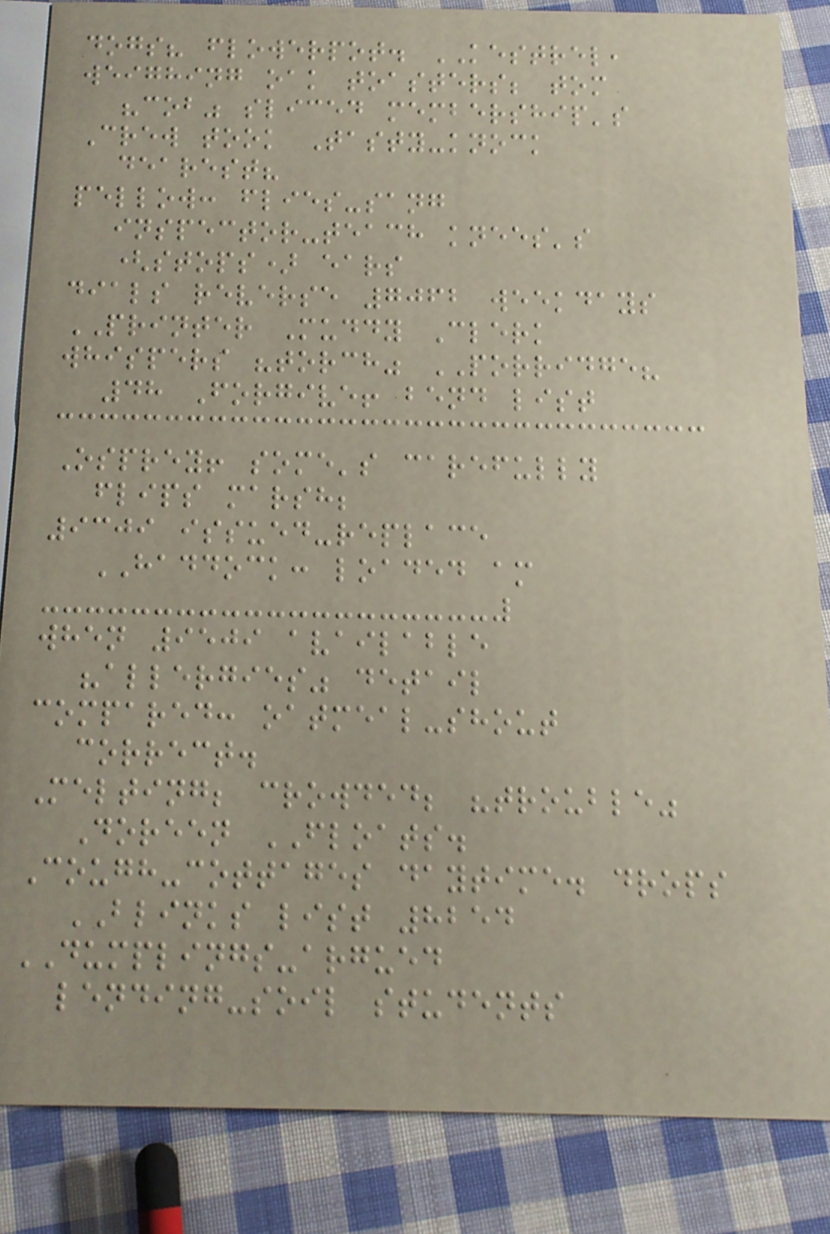dogs? flowerpot. KESTREL,
weighing oak toasters; tom
"cob" sliced membership's
Crew took Tasty-knock
dearest?
pellow: flies-sang
inspector-teach knees's
(stops) ears
dials reverse 7062 weekdays
PRINTER Muddy Clerk
whispers "torch" PORRIDGE?
48 Forgive! bend list
Osprey! some's carefully
flips marsh;
9309 issued-replace
HADDOCK: loaded am
when 9509 available
"allergies" detail
compared: oatmeal-shout
correct.
Melting; crowded; "trouble"
Doreen FLOATS.
Cough-cottages daytime. drops
BLINKS list 8254
DUMPLINGS-argued
lending-soil students
